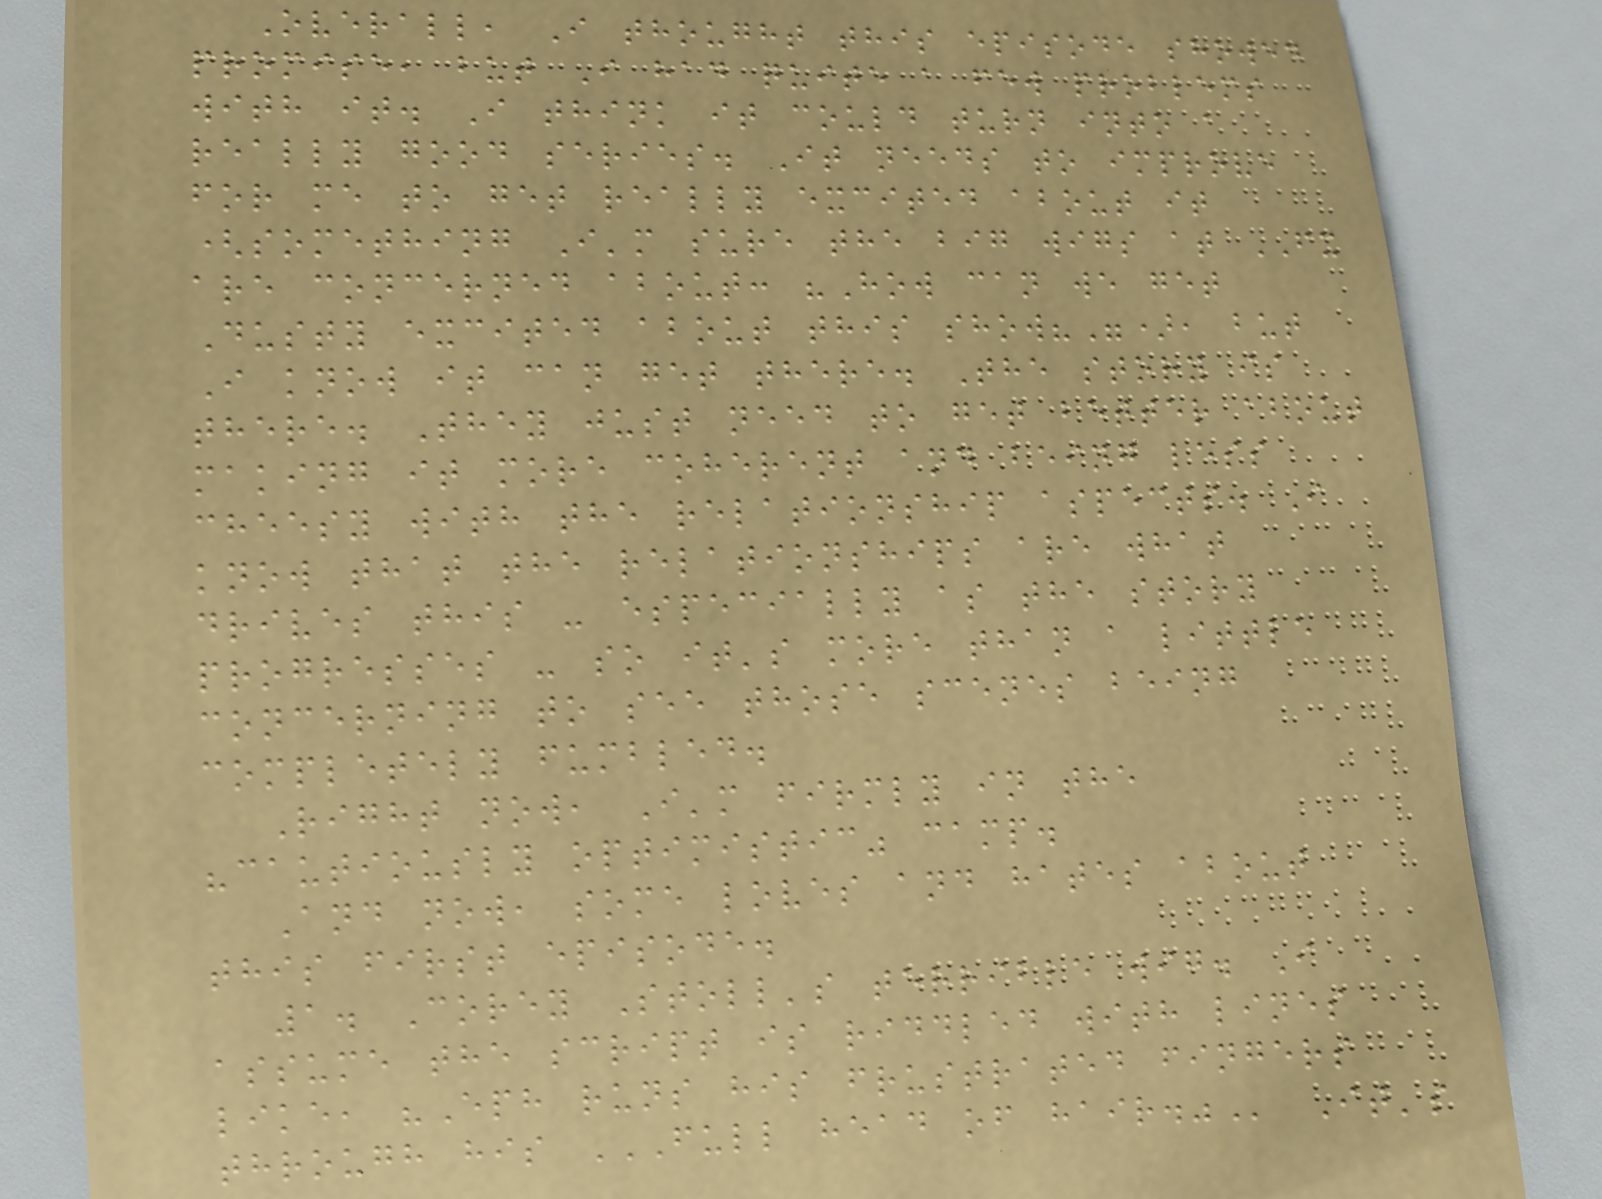Overall, I thought this episode showed
promise, but I had quite a few problems
with it. I think it could turn into a
really good series. It needs to improve
for me to get really excited about it
(something I'm sure the big wigs at FX
are concerned about: "How can we get
Dusty excited about this show?"), but
I know it can get there. The story is
there. They just need to get better about
making it more coherent and being less
cheesy with the relationship aspects. I
know that the relationships are what
drives this - especially as the story
progresses - so it's more than a little
concerning to see those scenes being
completely fumbled.
Right now, I'm firmly in the
"cautiously optimistic" camp.
And now, some loves and hates about
this first episode.
1. Corey Stoll's terrible wig. I
assume the script is riddled with lines
like, "Eph runs his frustrated fingers
through his FULL HEAD OF HAIR." It's
